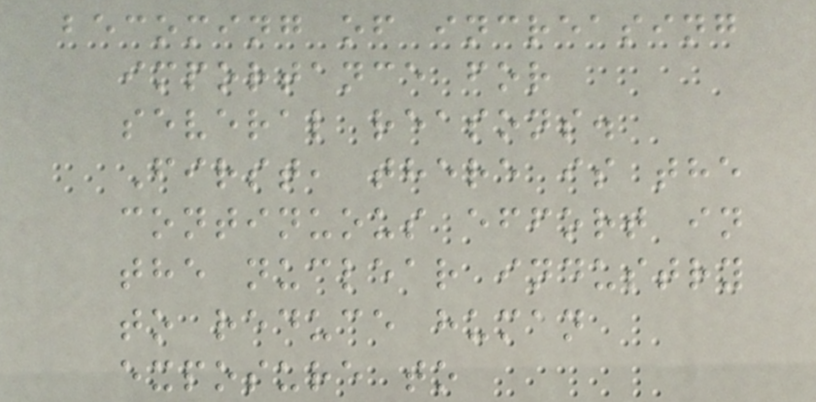becoming of increasing
importance for
several reasons.
First, there is the
continuous effort in
the nuclear industry
to reduce human
exposure to
